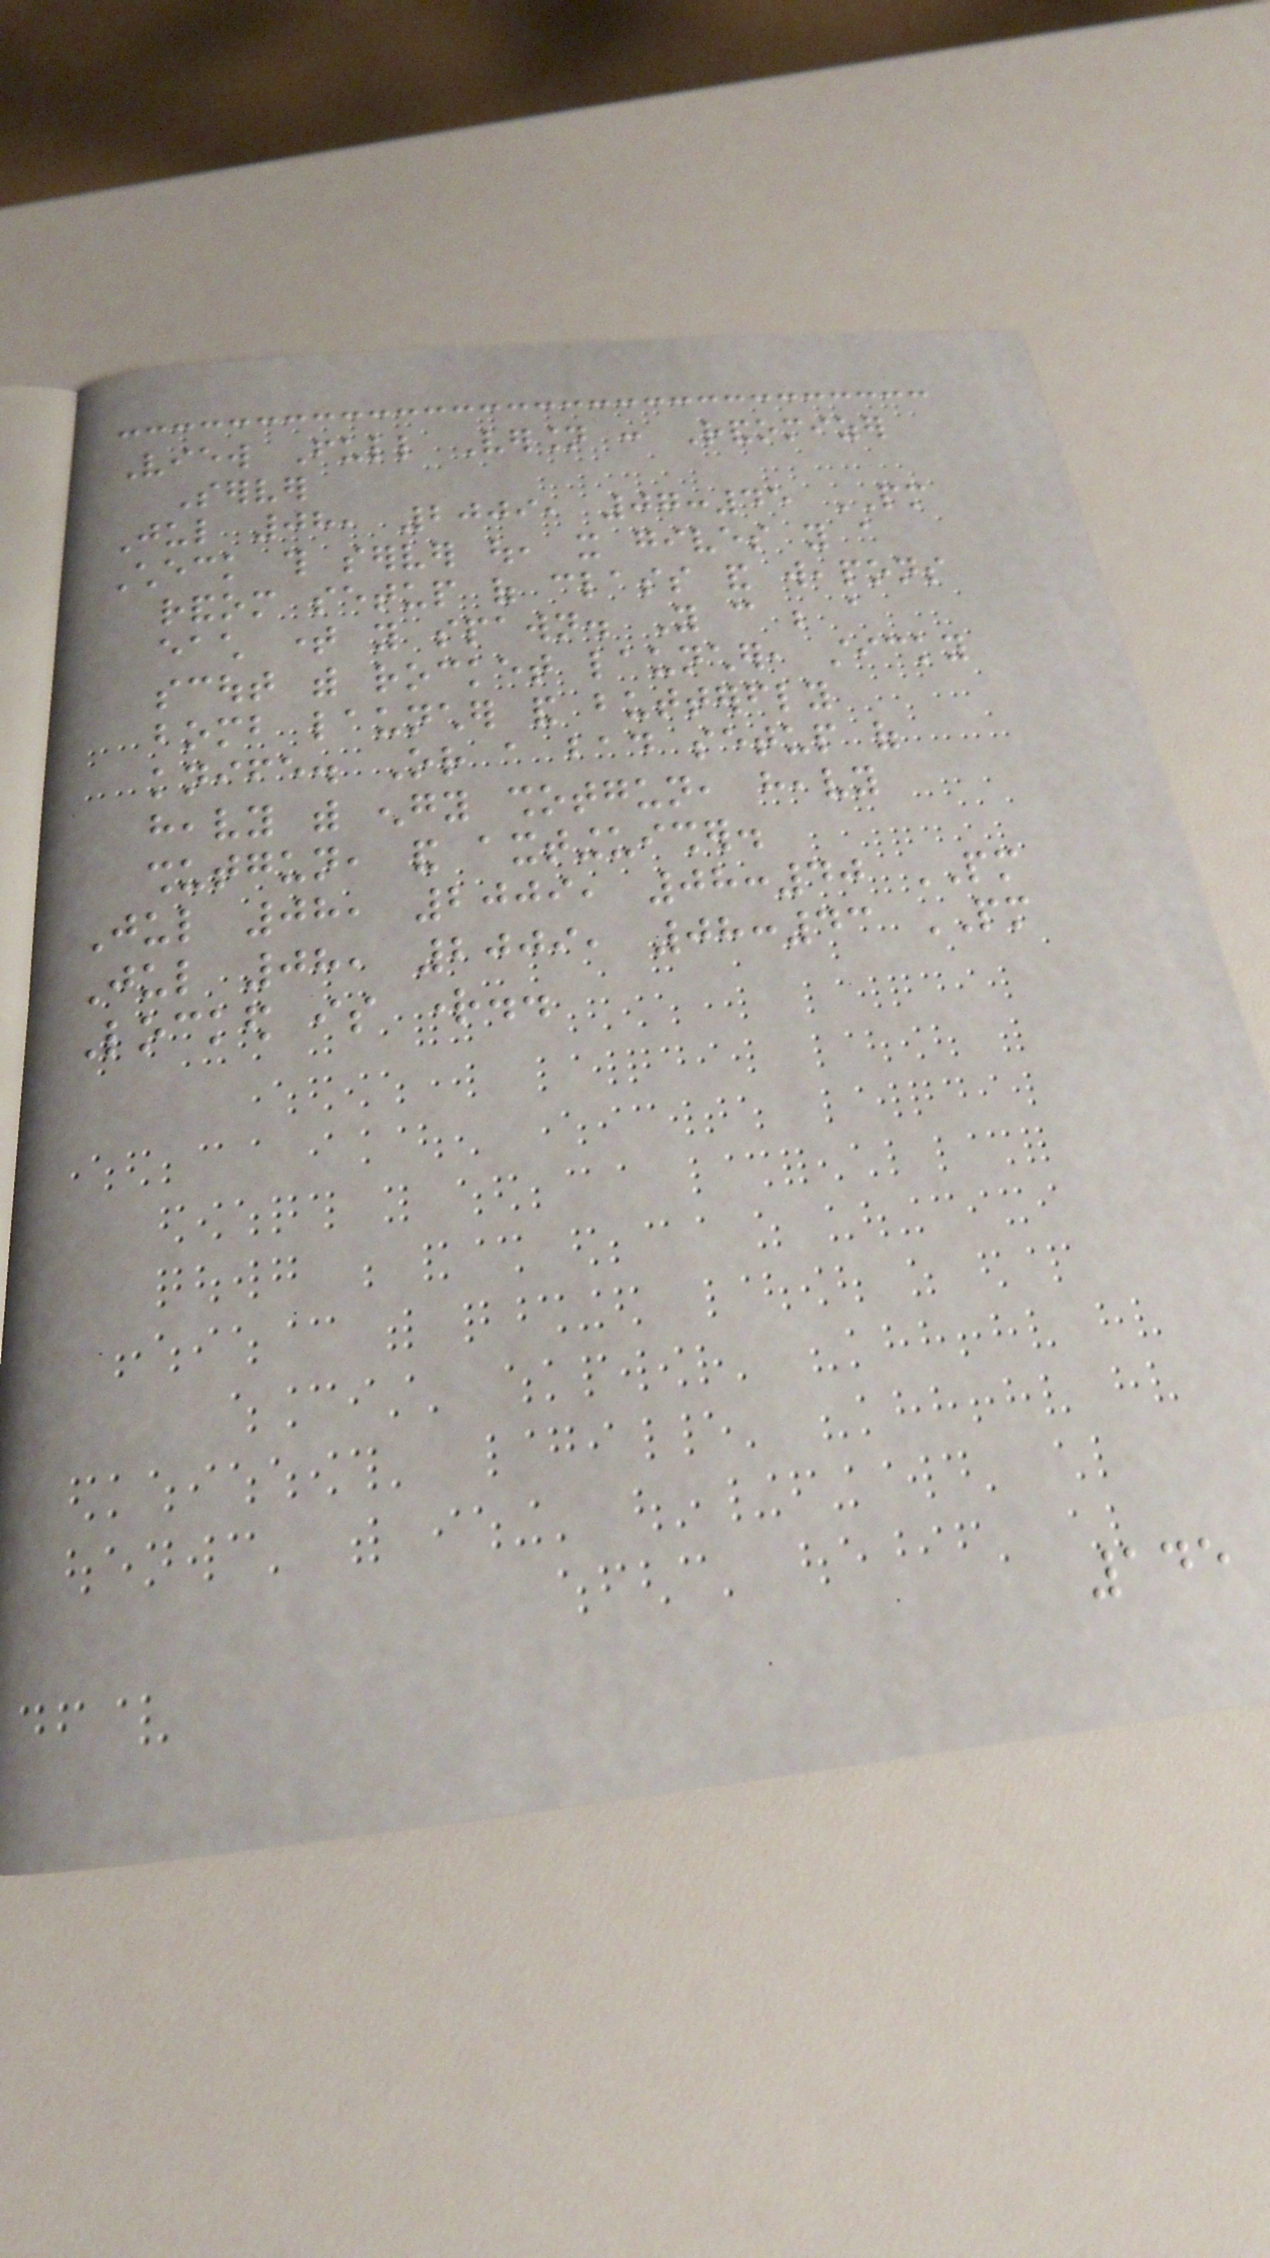View Full Version : Randomizer
Server
Jul 08, 2009, 07:45 PM
Check this server out, it gives you a
random setup of class and weapons
each time you spawn. You can be a
scout with rocket launcher, sticky
bomb launcher and butterfly
knife. Or a bad setup of
heavy with engy shotgun, heavy
shutgun, and axtinguisher.
Jul 08, 2009, 08:40 PM
Jul 08, 2009, 08:43 PM
Locked is right..
145
